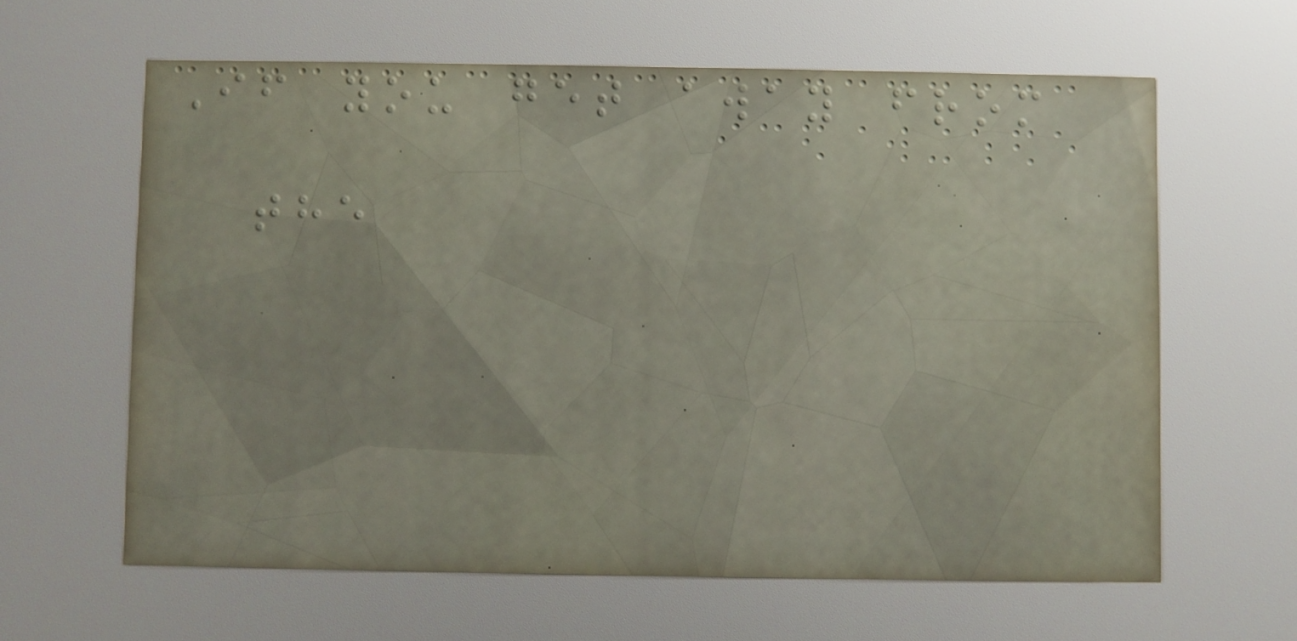If you get away from
the
